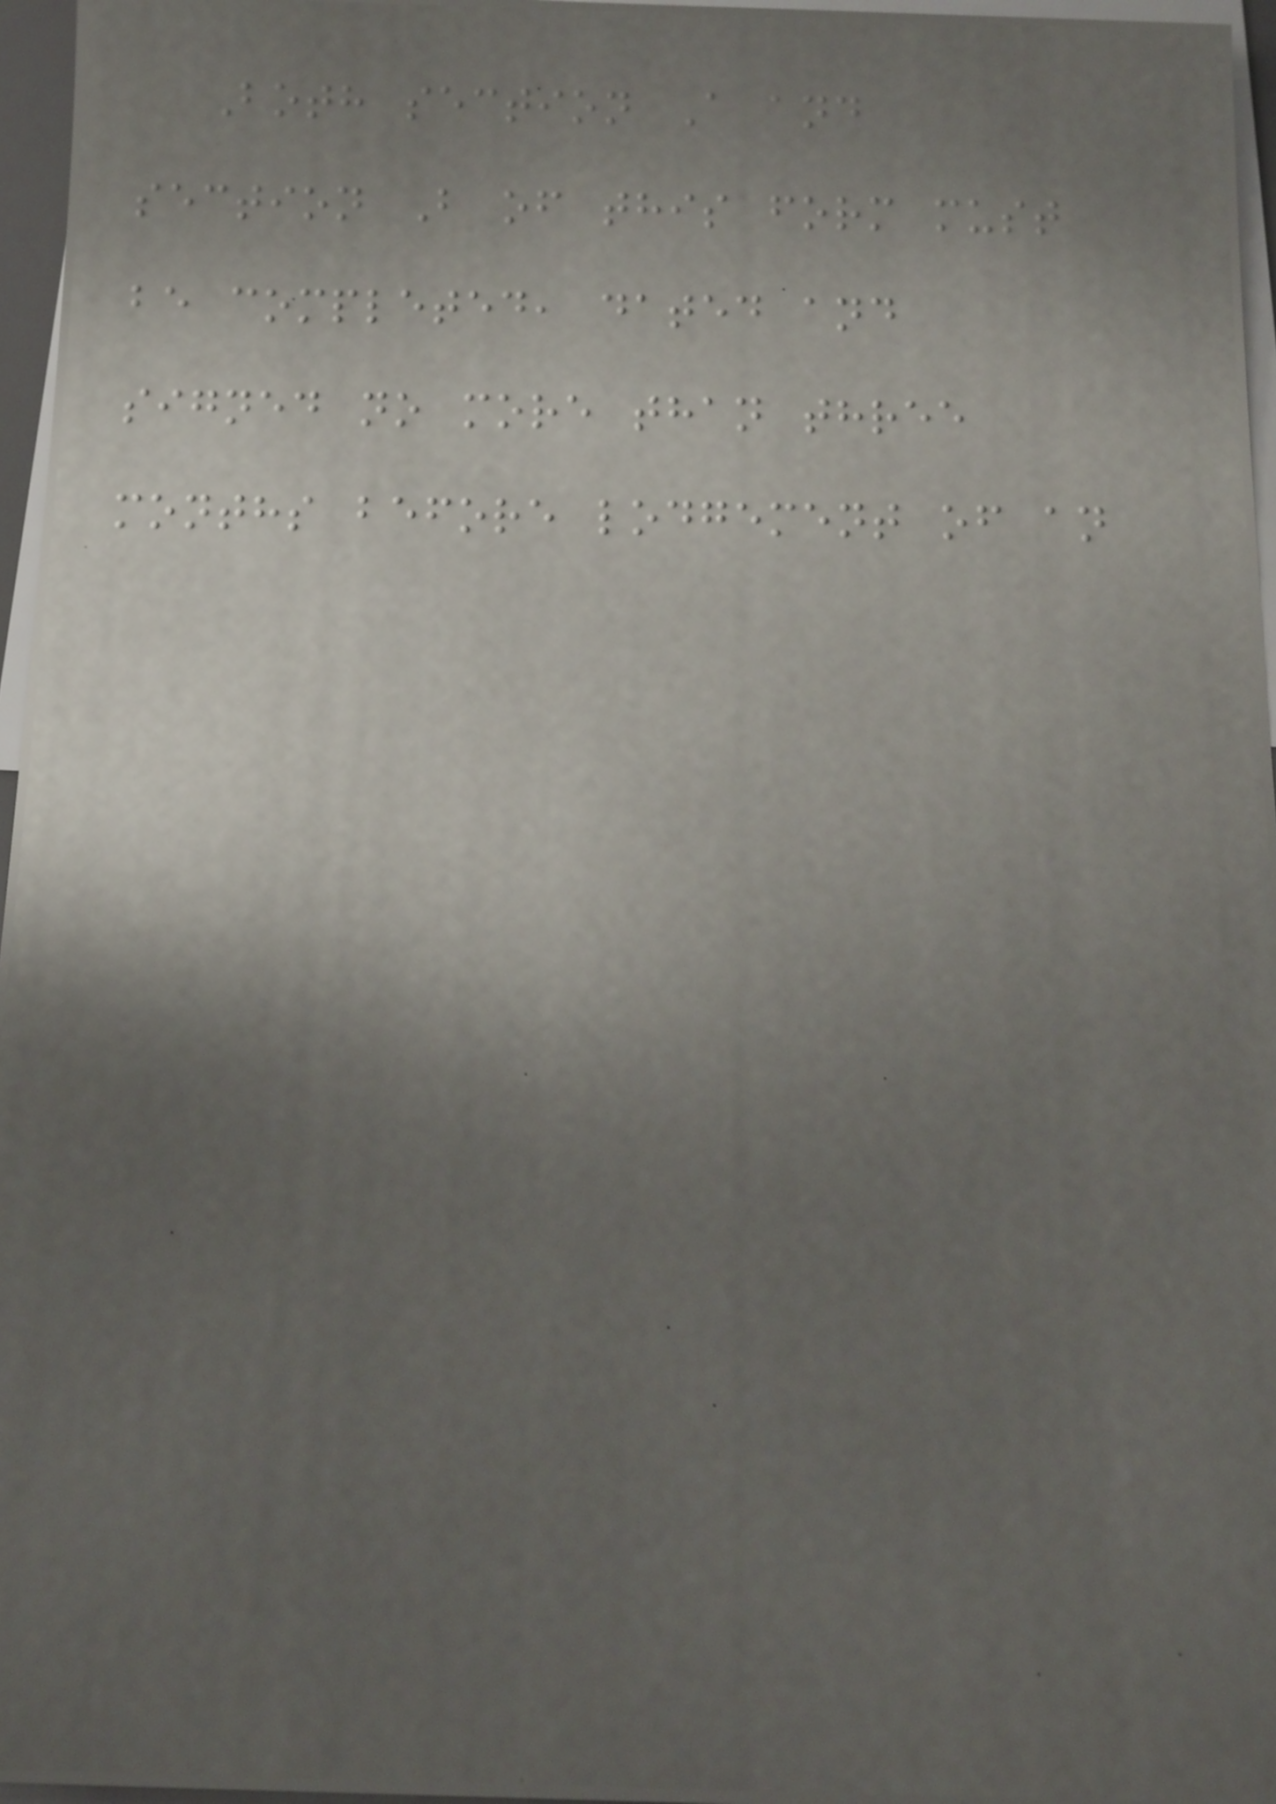Both section A and
section B of this form must
be completed, dated and
signed no more than three
months before lodgement of an
